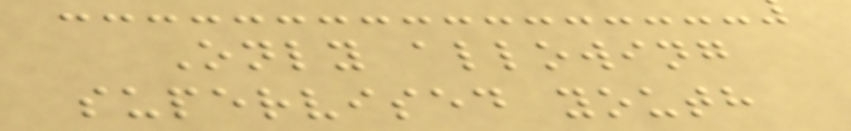Only allowing
supervised youth
